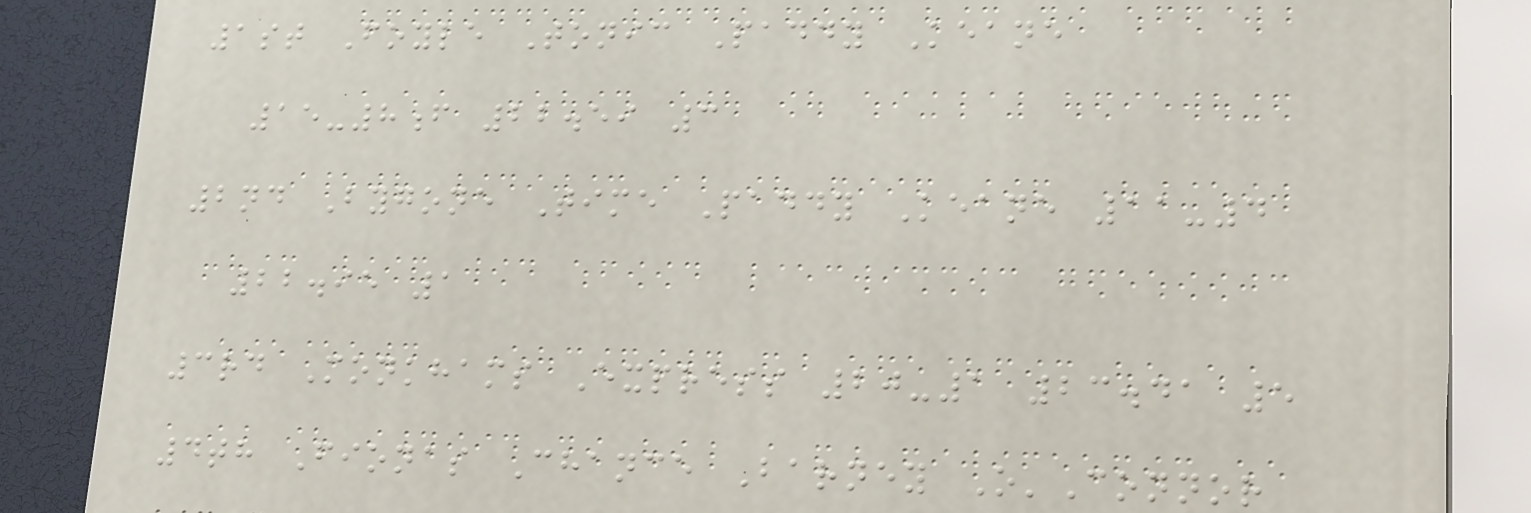1st Foyle Tonic Paddy Keane
15-8f 22.59 3
2nd Bygone Time Paddy Keane 11-4
22.95 1
3rd Monkhams Express 20-1 23.41 5
4th Fionas Chance Barney O'Connor
